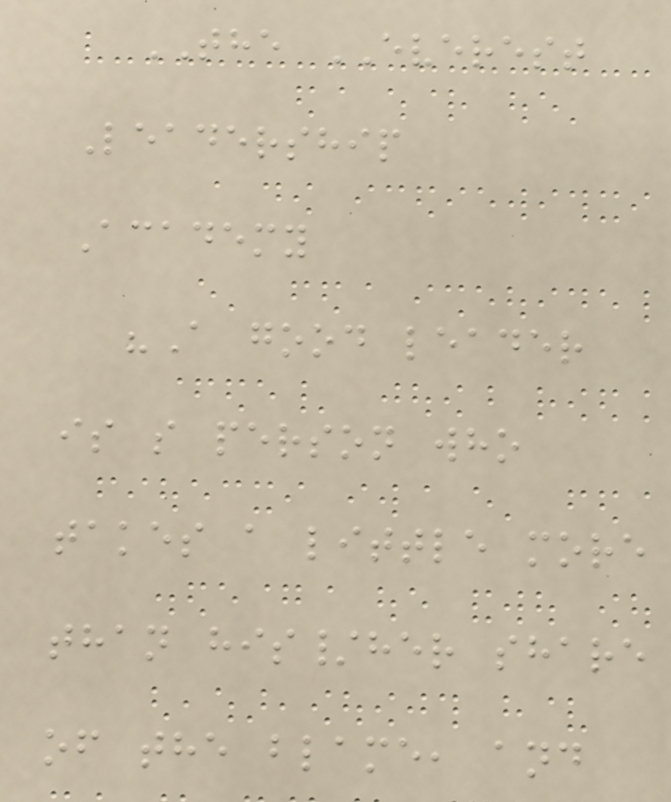THE EVEREST
Leadership
Academy
"A good leader
is s person who
takes a little more
than his/her share
of the blame, and
